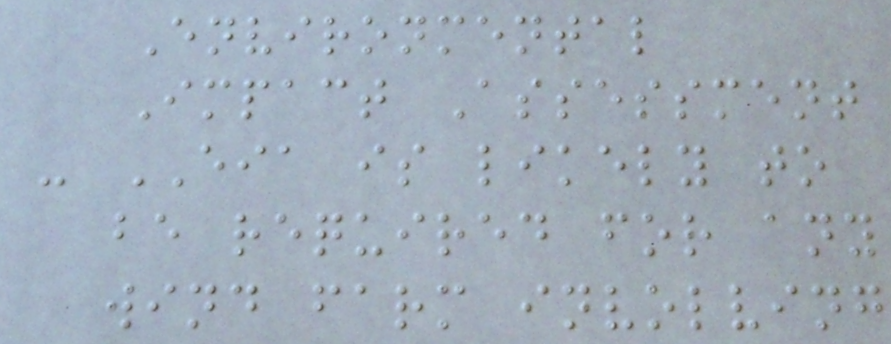Environmental
Impact Assessment
- EIA is likely to
be required for any
wind farm involving
